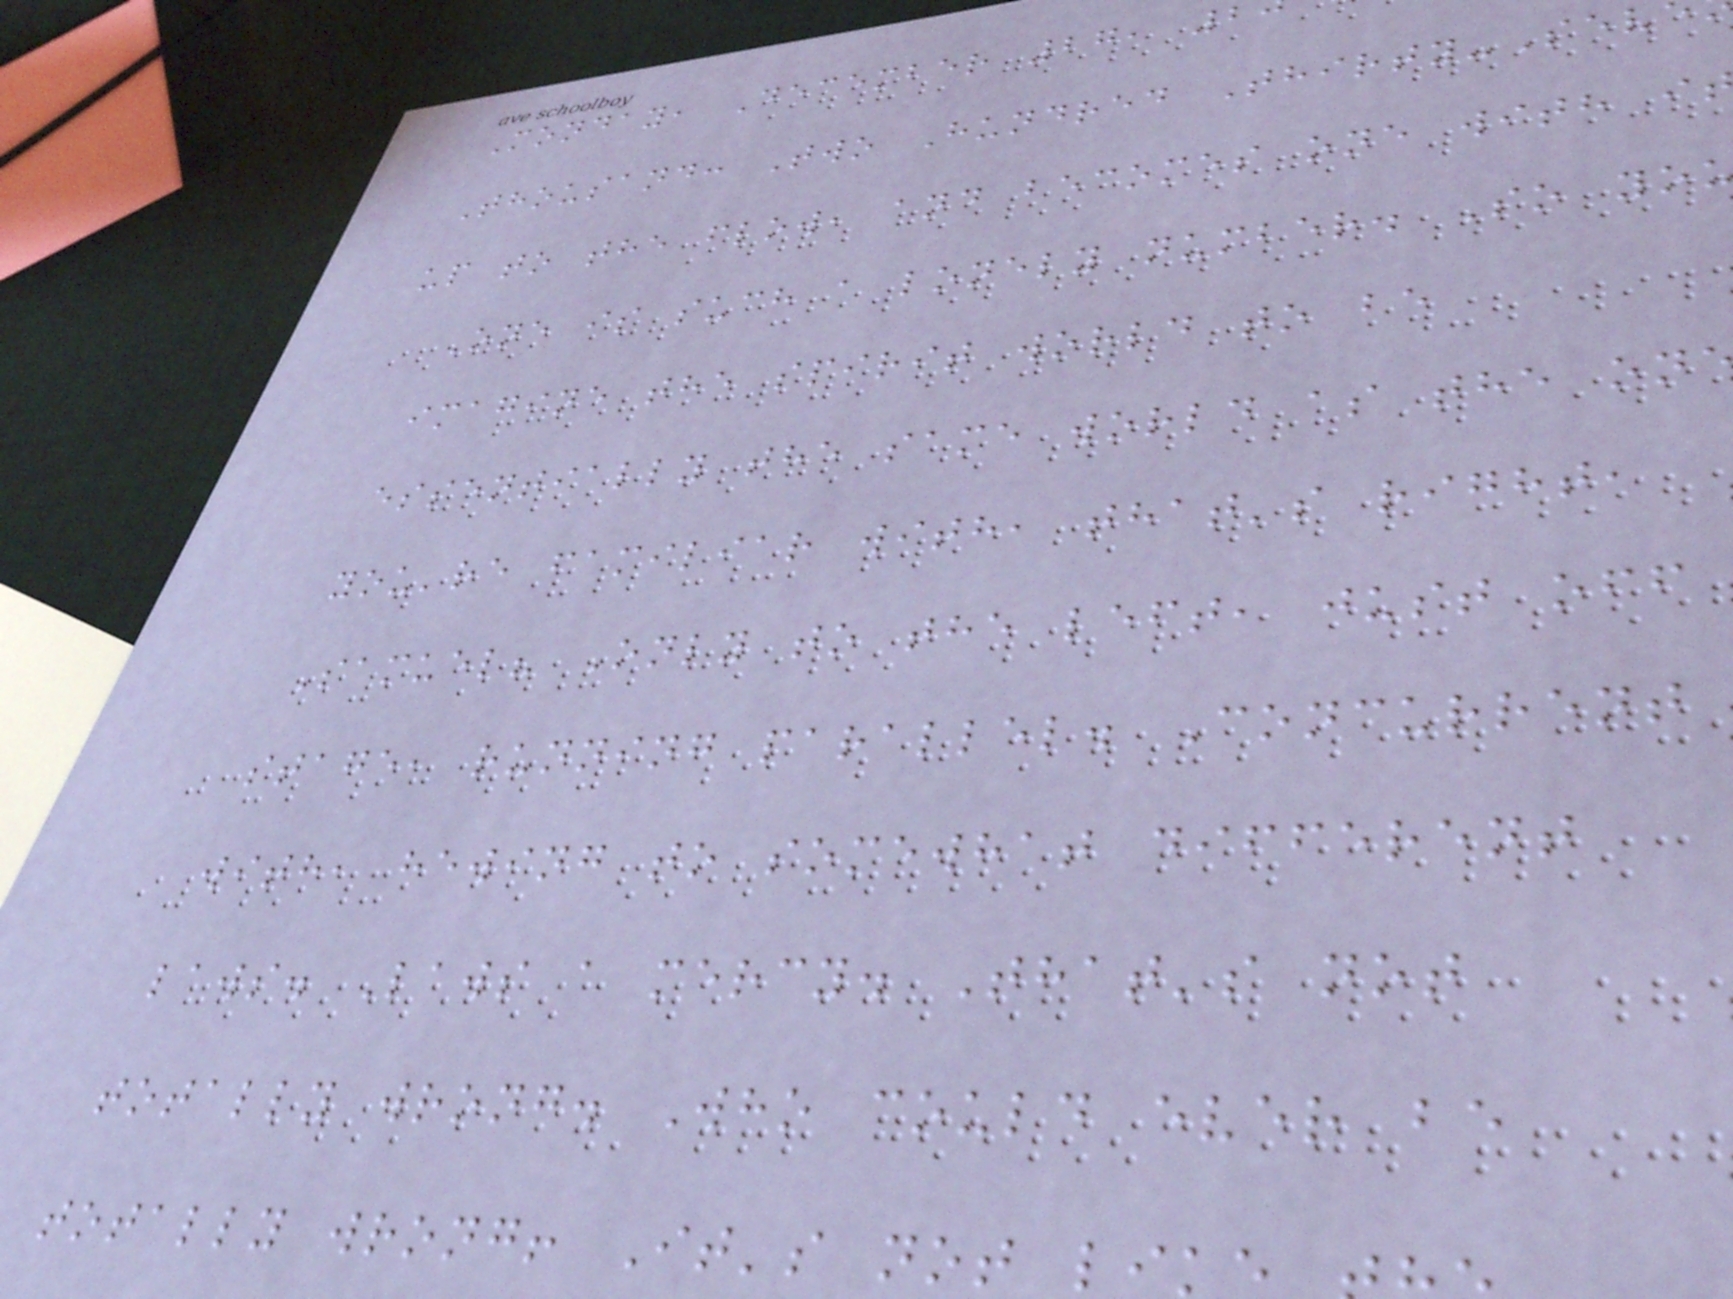Monday, December 27, 2
Thousand: Two Hundred Thirty-Sev
up to the flow, and becomes one with it
One is such a lonely number. So you
imagine the spirit world to be
essentially the same world as the on
you're familiar with, that's right,
Samuel? Only to the left, just off
stage, running parallel. Concurrent
with, hewing to somewhat different
laws. Laws a mercy. That's not
totally wrong. Who could ever be
totally wrong! It's not li
